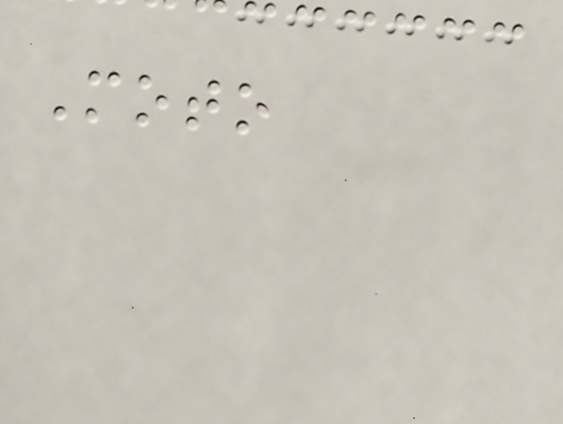Moto
